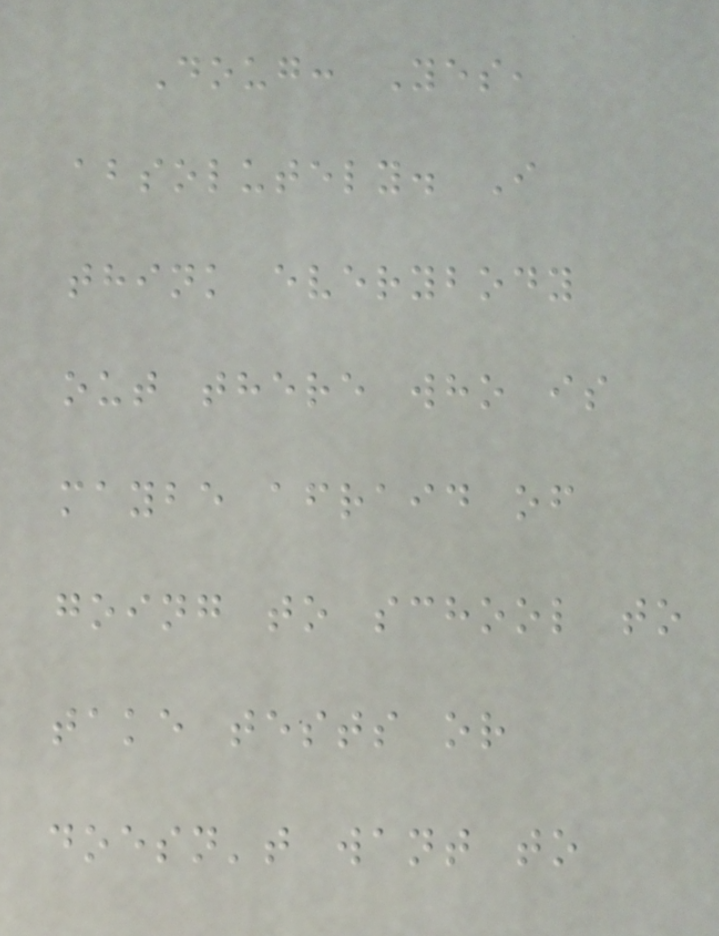Doug: Yes,
absolutely. I
think everybody
out there who is
maybe afraid of
going to school to
take tests or
doesn't want to
